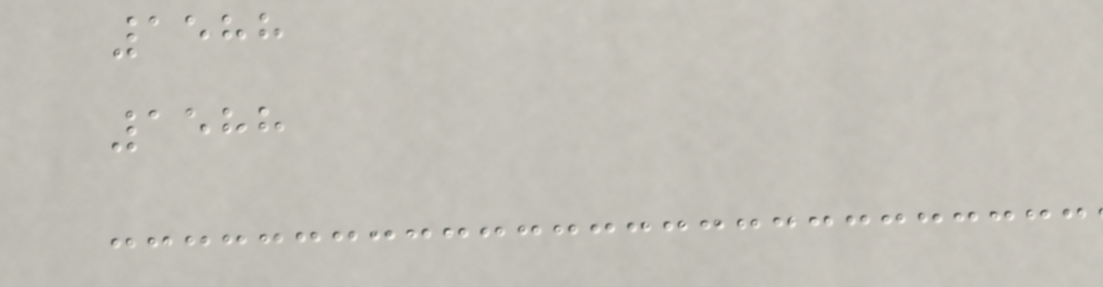1588
1588
